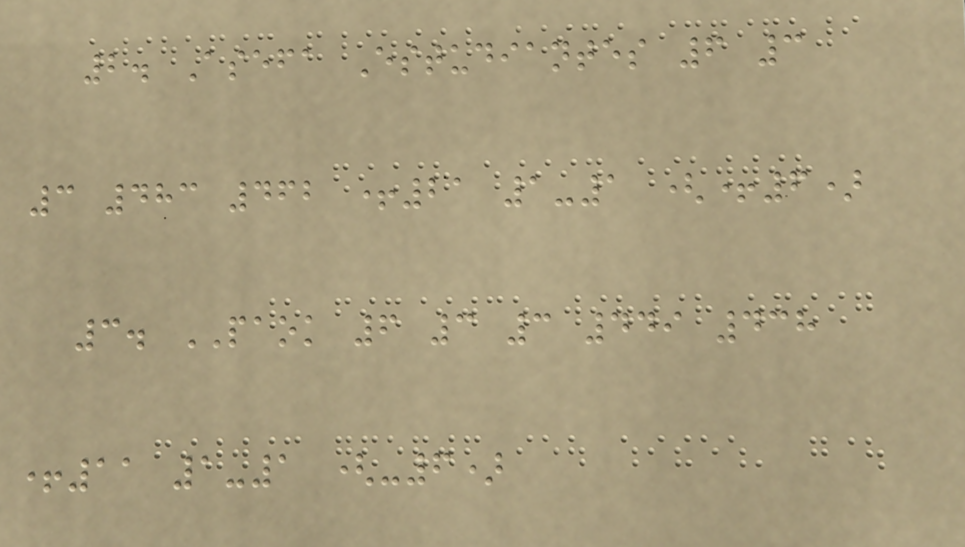2. Asefa Estudiantes 6 3
3 483 462 +21 1-1 (+6)
3. PAOK 6 3 3 449 438
+11 1-1 (-6)
